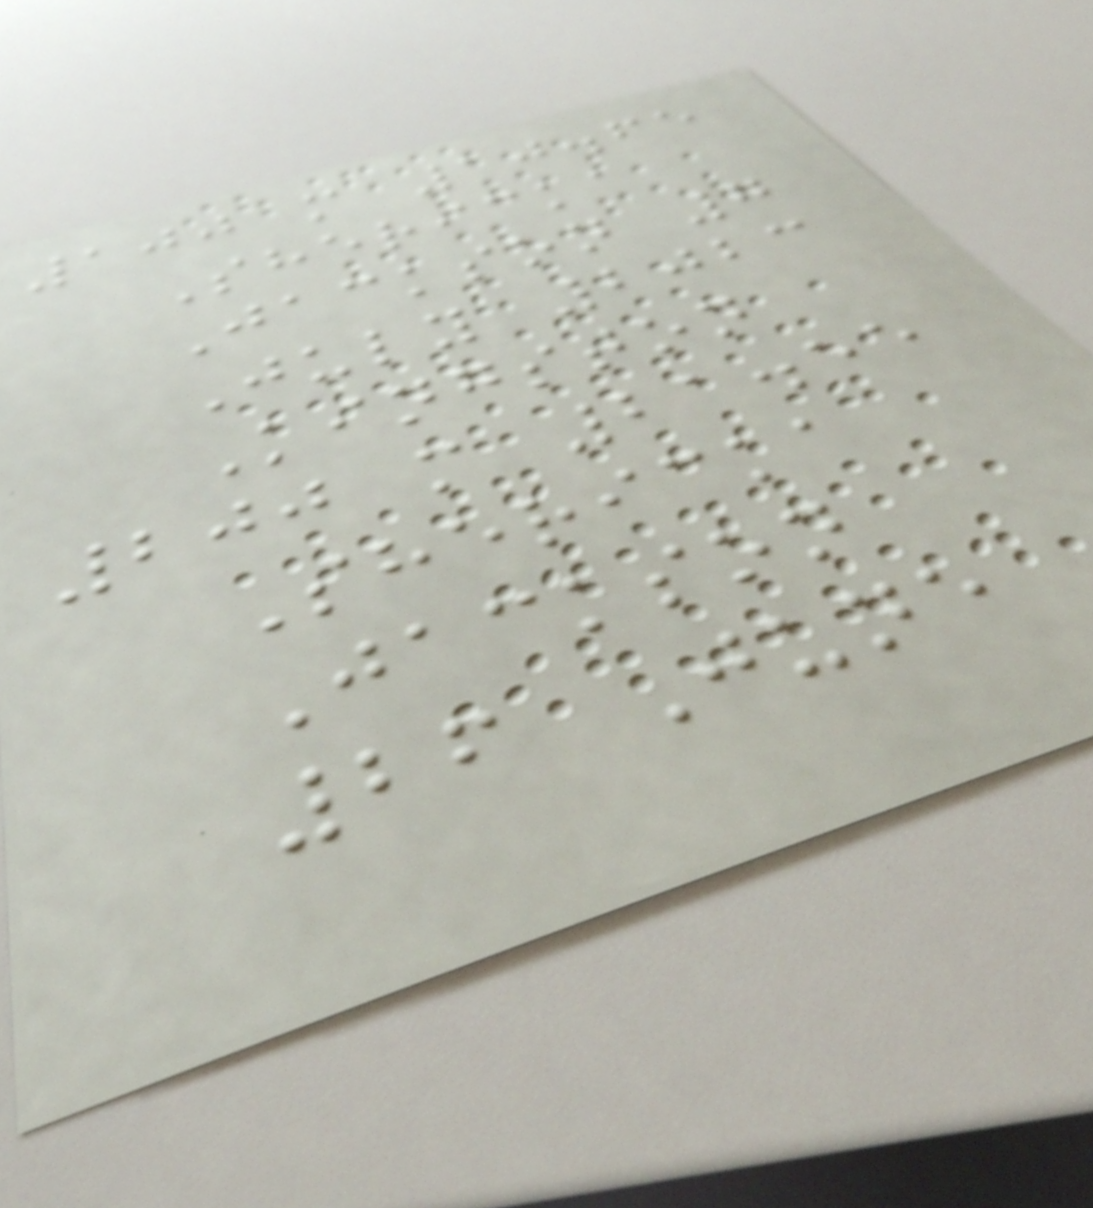100 m 10.65
Shericka
Jackson 7
July 2023
Kingston
200 m 21.55
Shericka
Jackson
26 June
